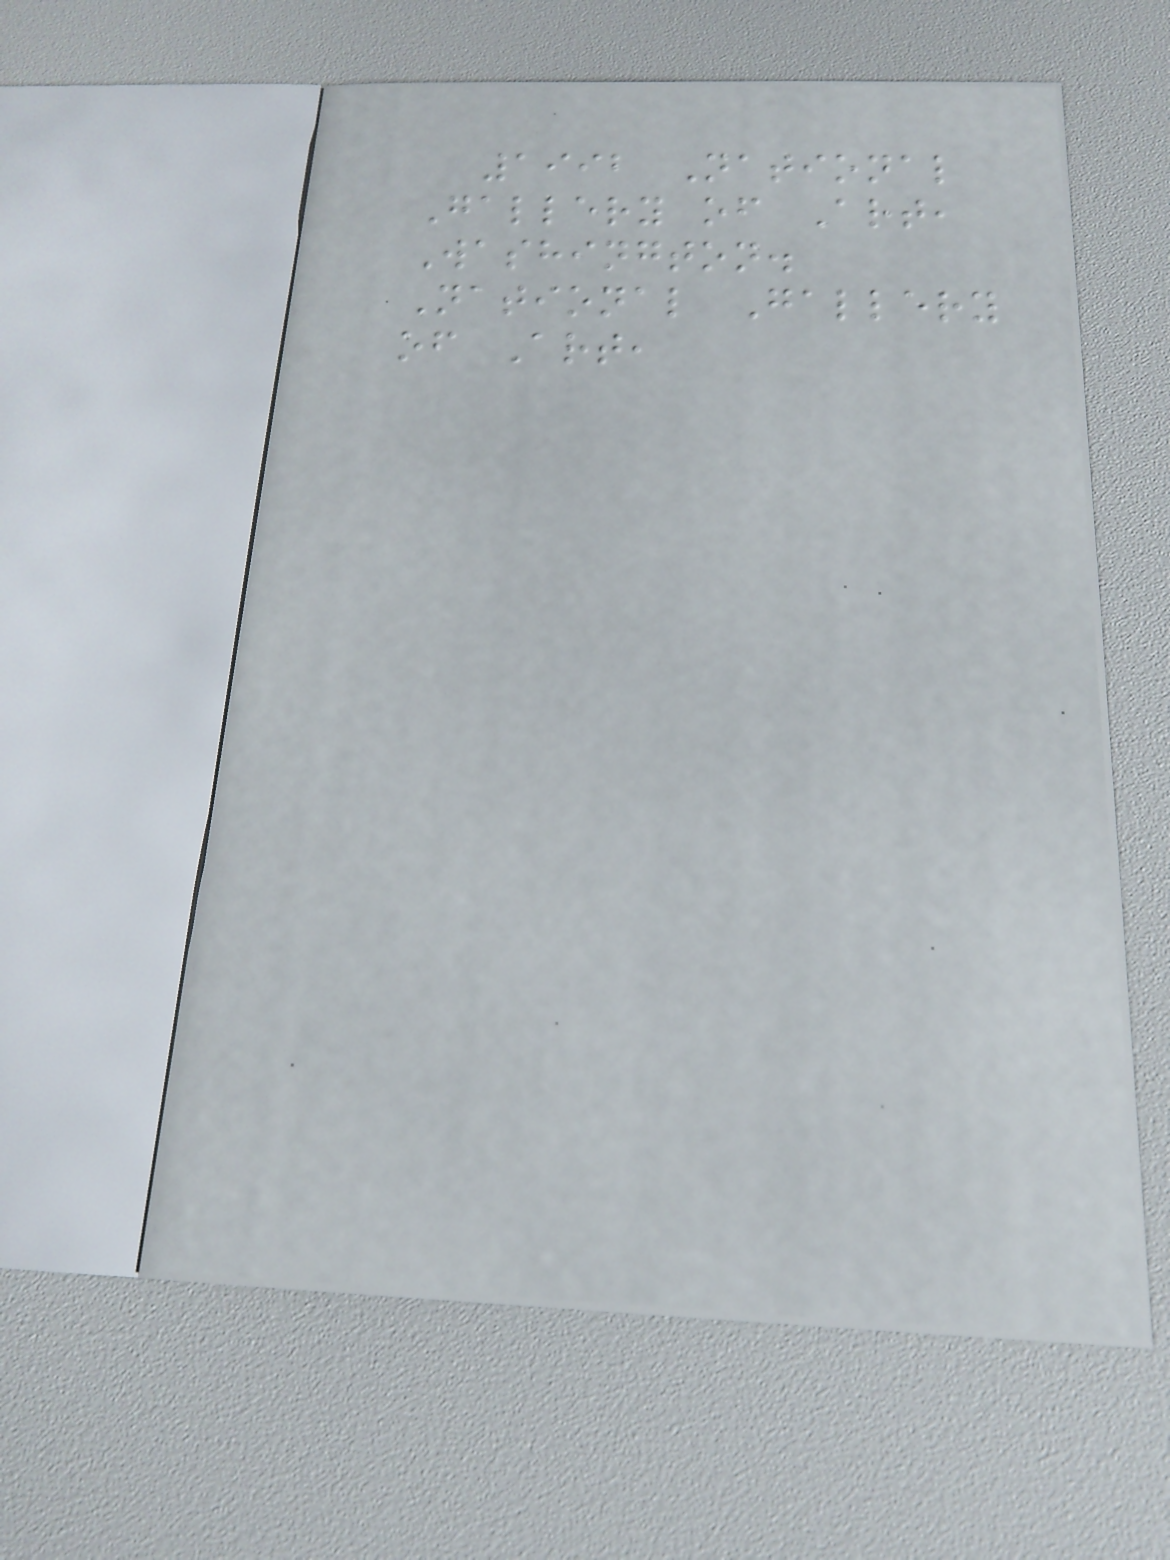1992 National
Gallery of Art,
Washington.
National Gallery
of Art,
